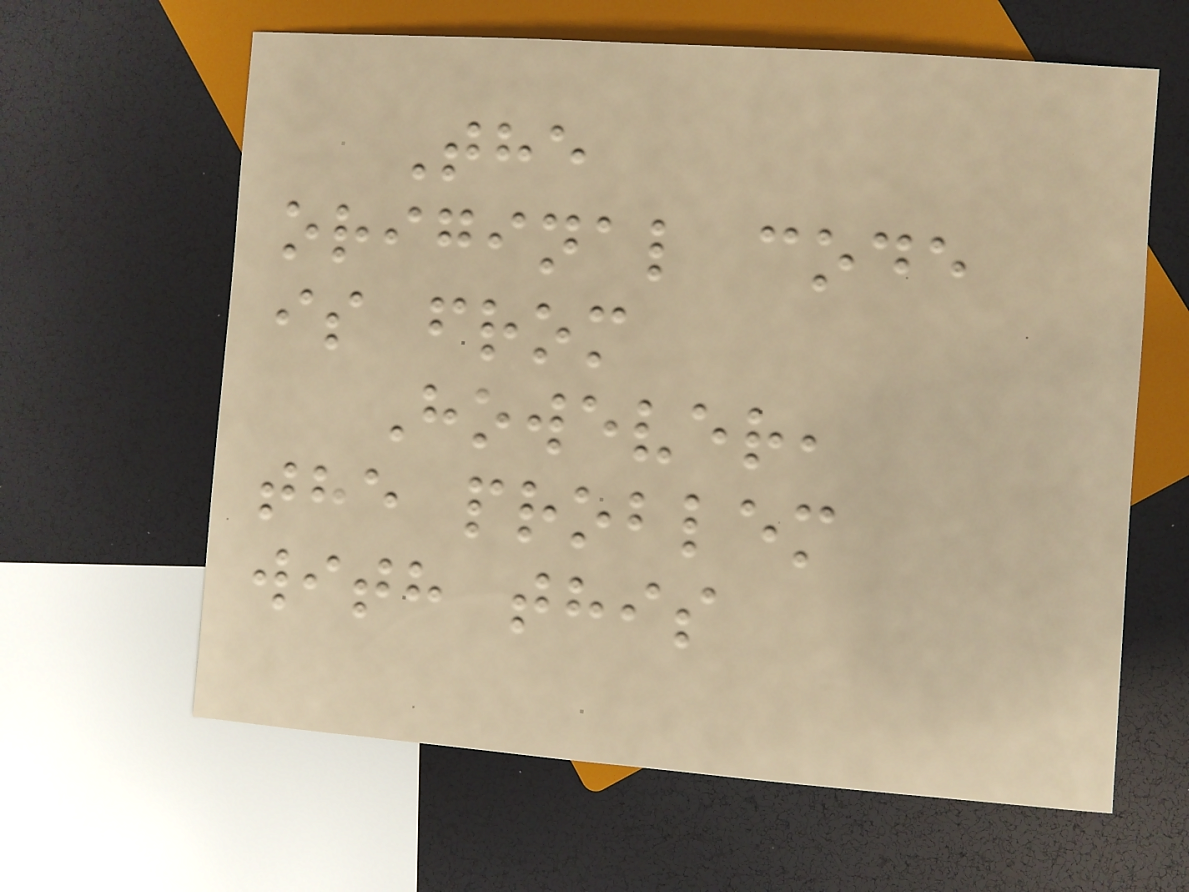The
original code
is from
However,
the problem
with this
